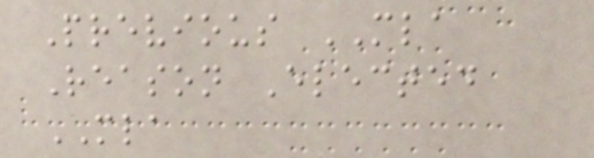Previous MLA
Reason Elected
MLA
